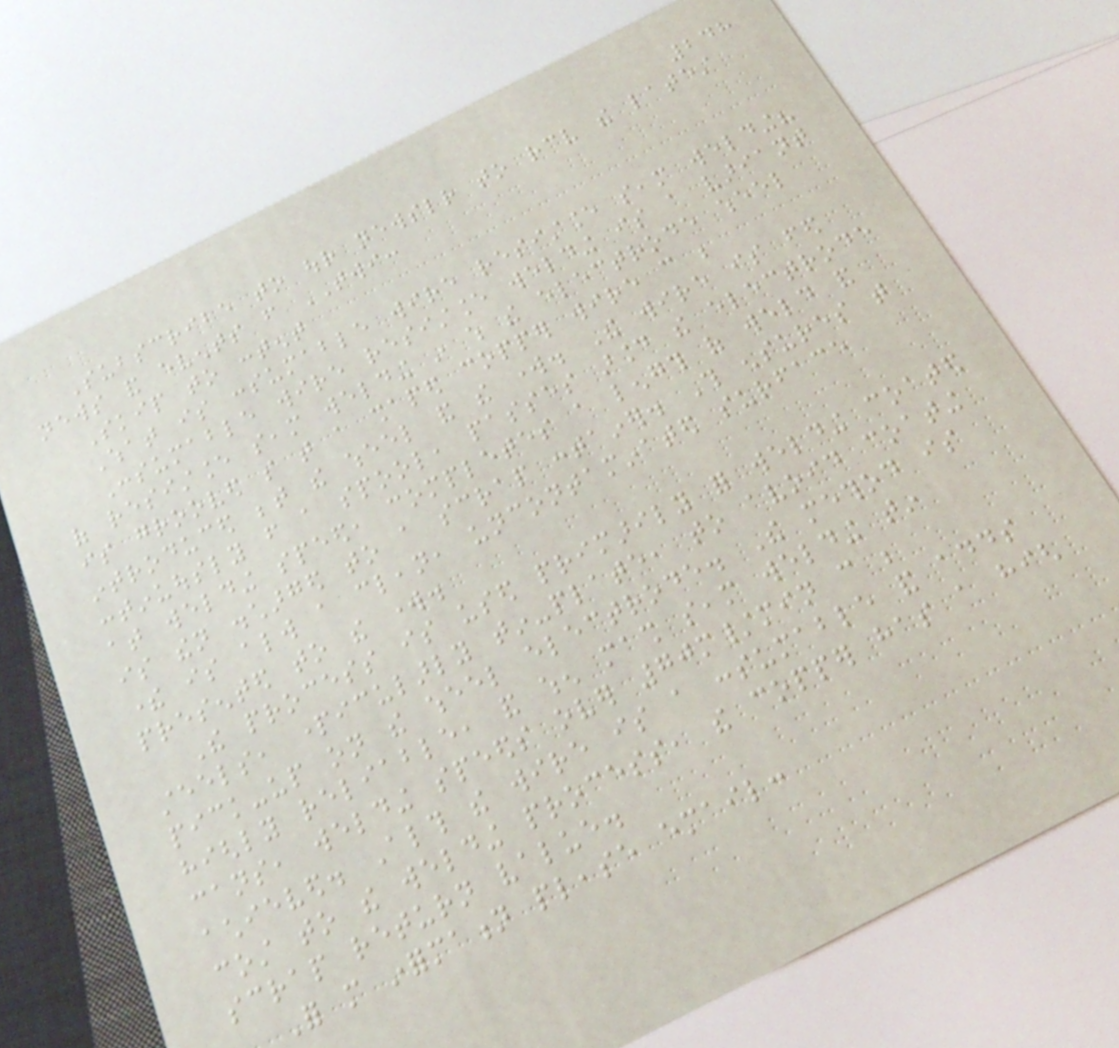248
Subscribe to our newsletter to receive the latest
news and events from TWI:
Skip to content
What is consumable wire resistance seam welding?
Consumable wire resistance welding is a variant
of resistance seam welding in which the electrode wheel
is grooved so that a shaped copper wire can be
introduced between the wheel and the work. The wire is fed
continuously from a spool, passes around the electrode
at welding speed, completes a length of weld and
is then discharged to a scrap container. This ensures that
there is always a clean, uncontaminated surface
presented to the work.
The process is used primarily for welding coated
steels, particularly tin-plate, to avoid coating
pick-up on the wheel electrode. The method is
highly reliable, and when mash seam welding tin
cans, welding speeds over 70m/min can be
achieved. Although the wire is a consumable and adds
cost to the welding process, the copper has a high
scrap return value.
For more information please email:
